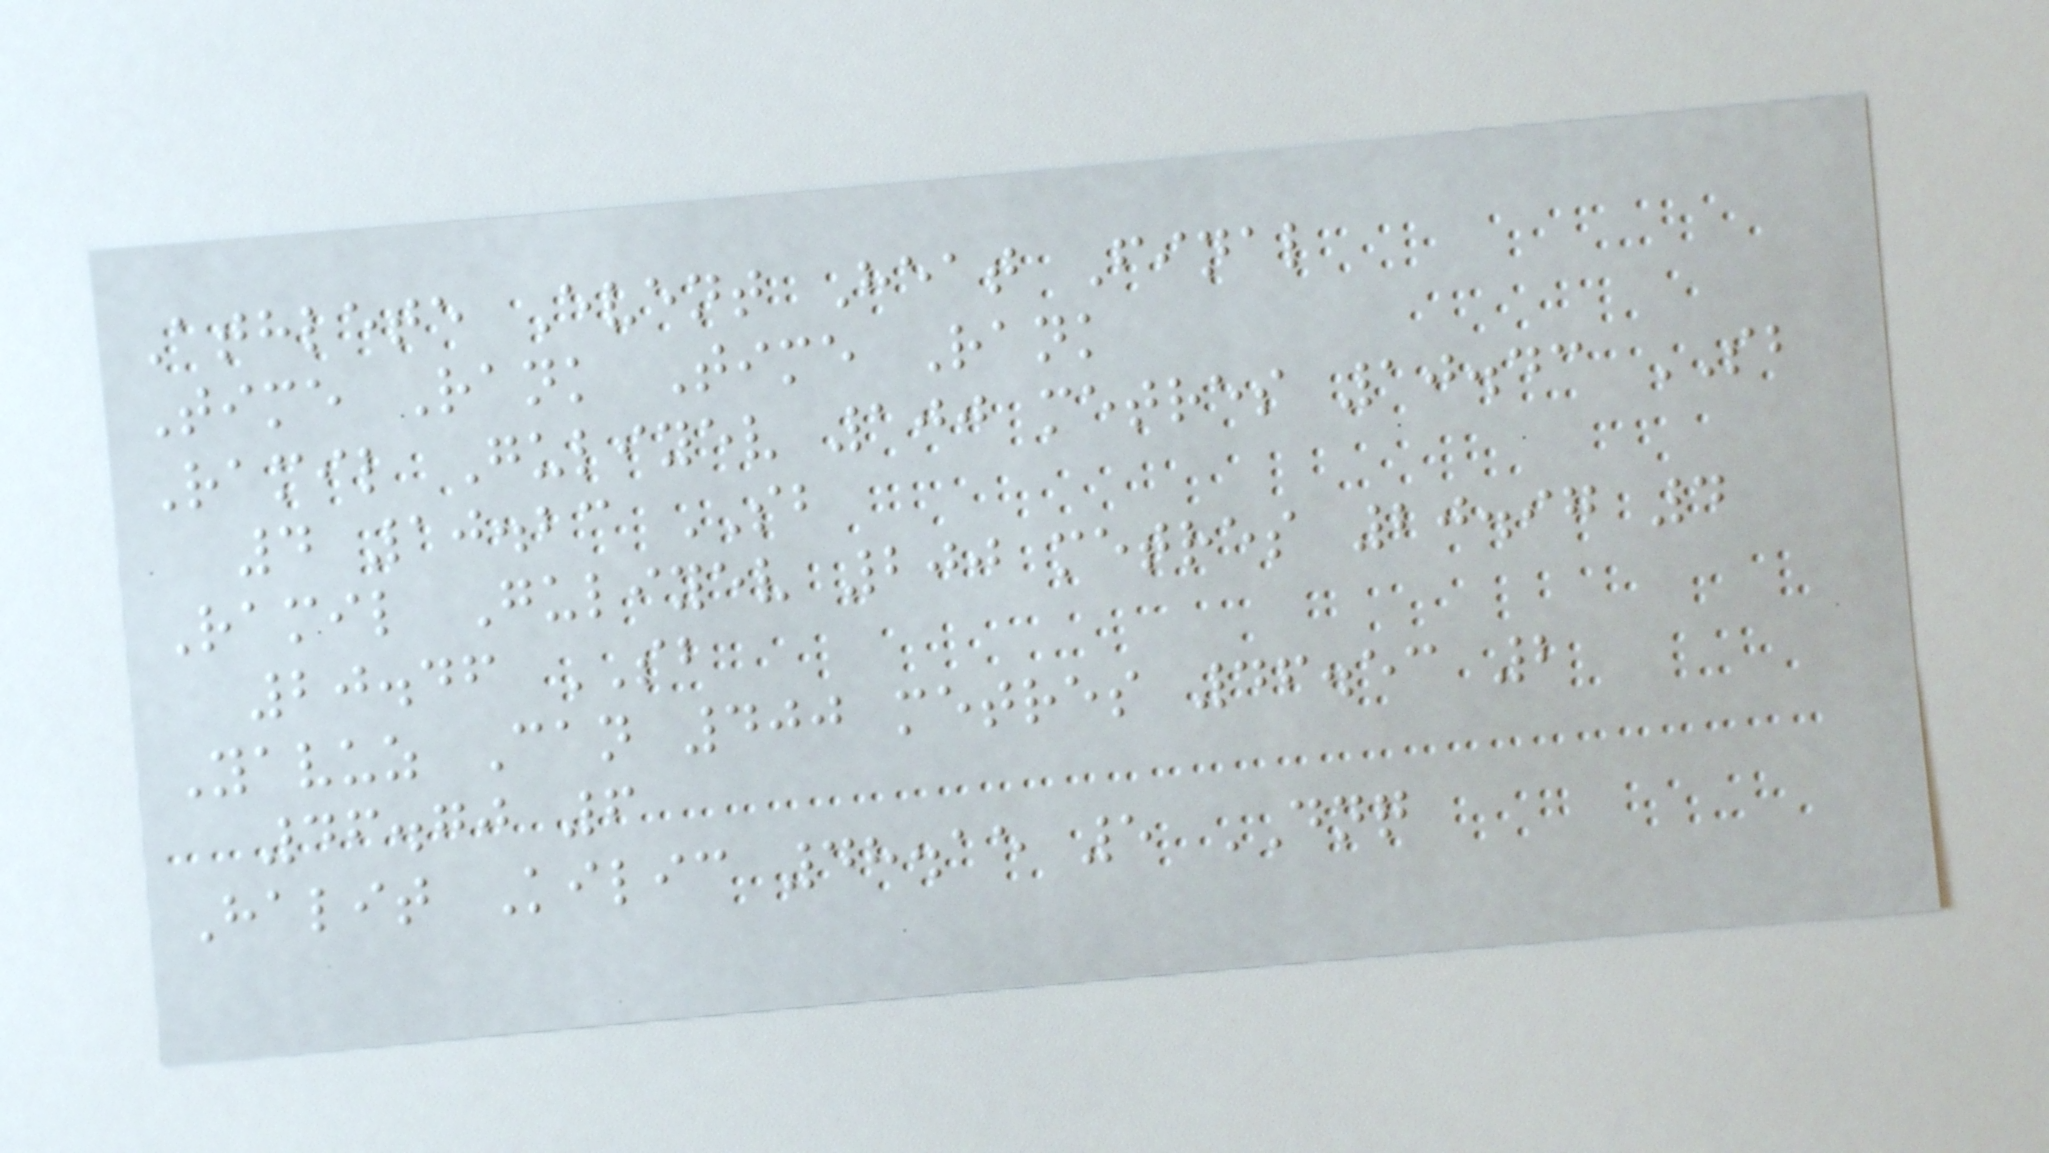Athlete Event Heat Final
Time Rank Time Rank
Ramil Guliyev 100 metres 10.43 SB
4 10.23 SB
Ramil Guliyev 200 metres 20.97 4
20.46 SB
Yavuz Can 400 metres 46.53 2
46.70 6
Halit Kilic 48.15 5 DNQ
